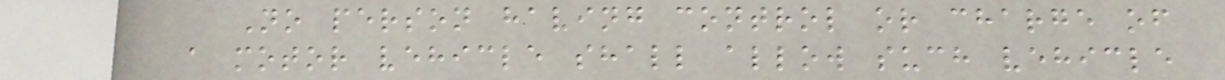No person having control or charge of
a motor vehicle shall allow such vehicle
